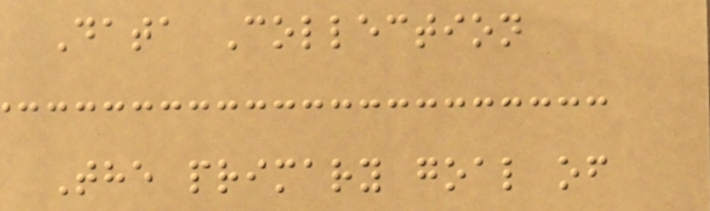Data Collection
The primary goal of
